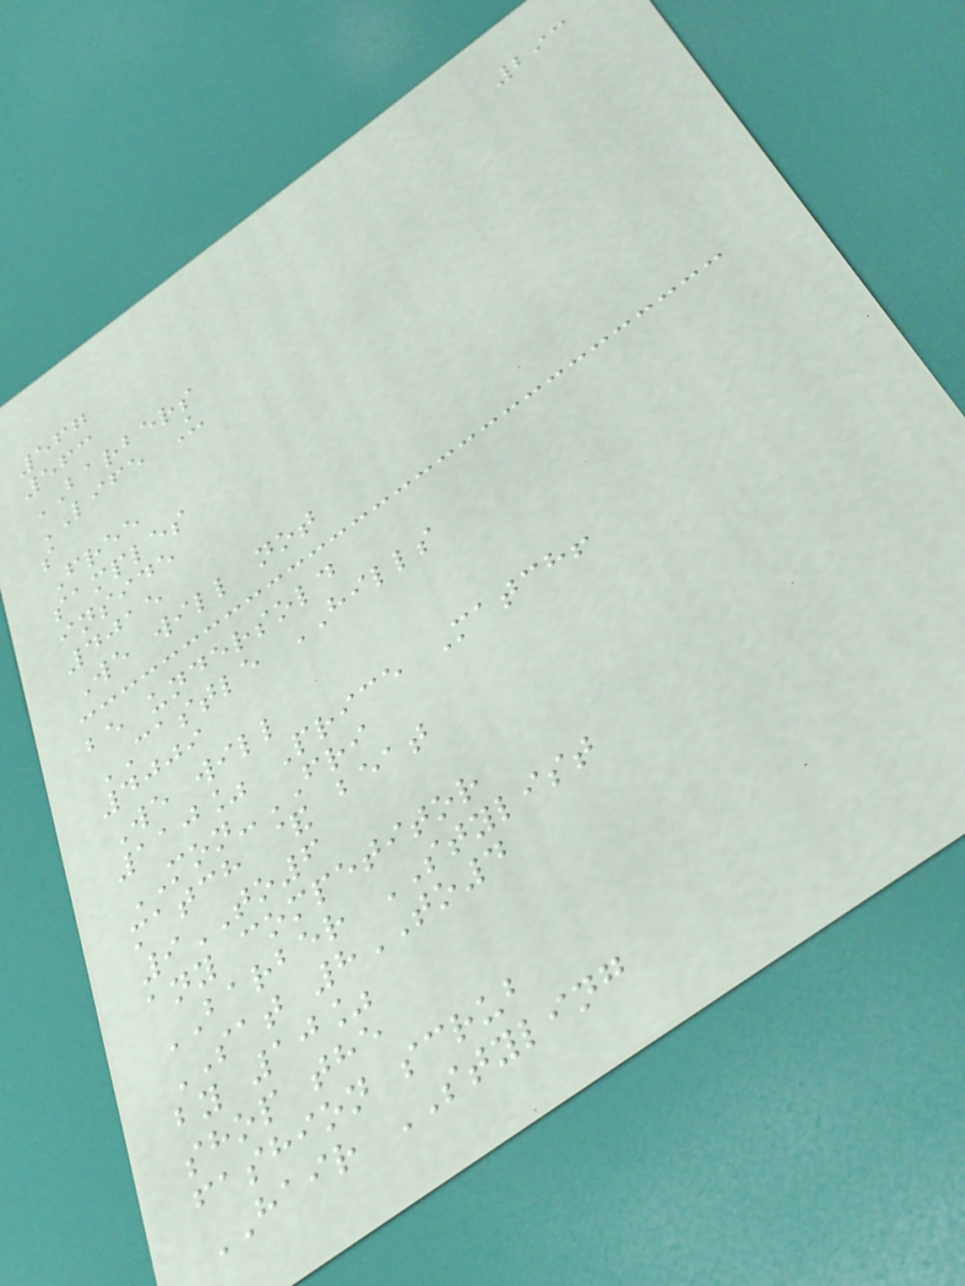293
567
563
BARBERS
LIFE U
s
Free
samples
inside
4015
We will not
be undersold
CASTLE HILLS
4009
We will
110% Price Match!
MON-FRI
match & beat
9TO6
any competitor
BARBER STYLIST
SAT 8TO4
by 10%
shop the
fashion scrub
HAIR STYLING
